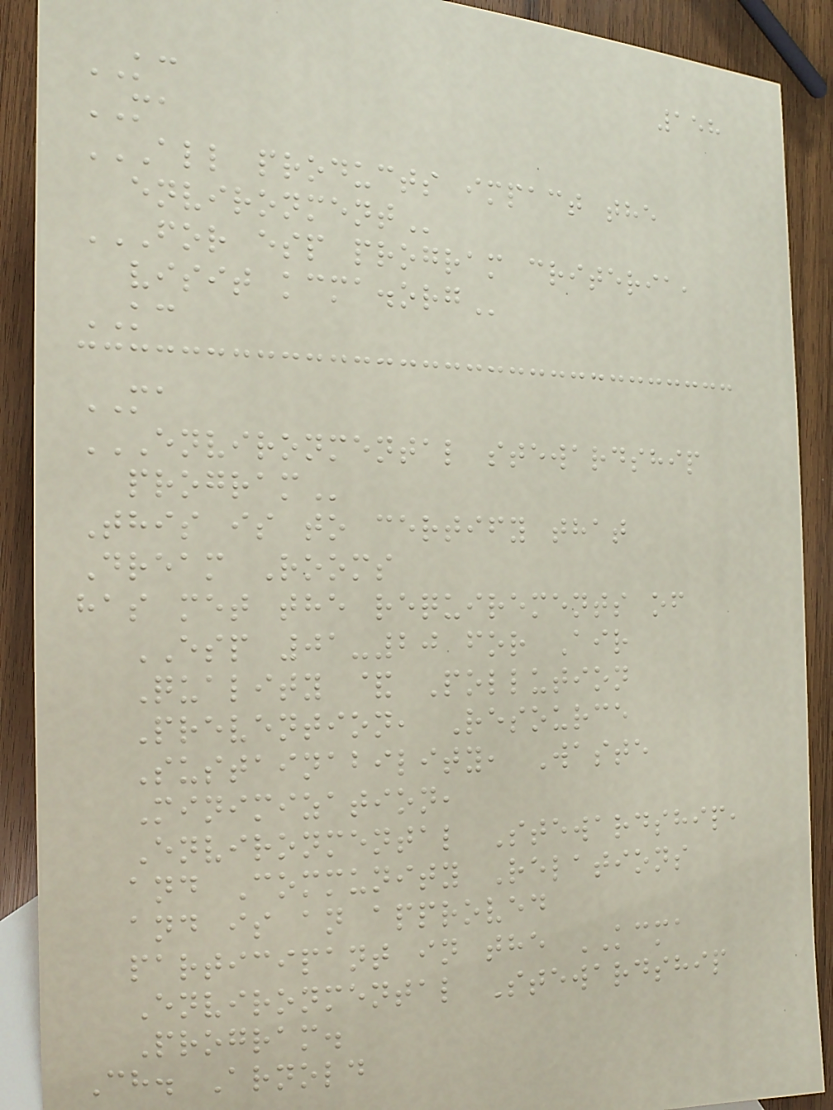158
KC
MA
ALL PRODUCTS IMPACT THE
ENVIRONMENT
FOR ESP PROGRAM CRITERIA,
VISIT KCMA.ORG
KC
MA
ENVIRONMENTAL STEWARDSHIP
PROGRAM
This is to certify that
Dream Rooms
has met the requirements of
ESP 01-20 for Air
Quality & Pollution
Prevention, Resource
Sustainability, Waste
Minimization,
Environmental Stewardship,
and Community Relations
and is an approved
participant in the KCMA
Environmental Stewardship
Program.
Ch. Arnold
